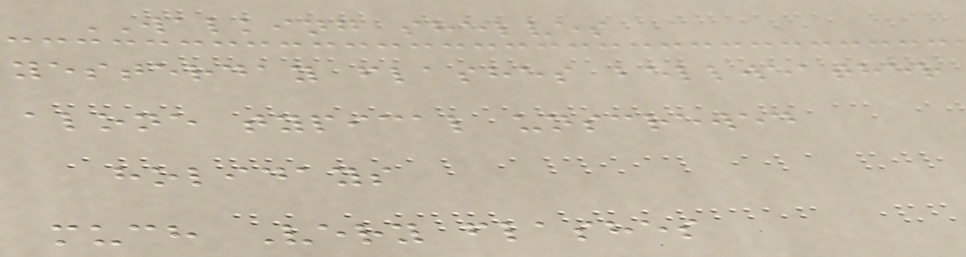WALKING shelves
yesterday flashes bellweather
alone typical unscrewed
holidays
much Very flashes
